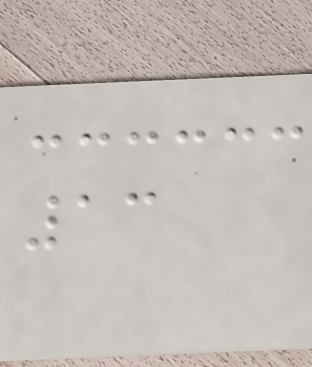13
